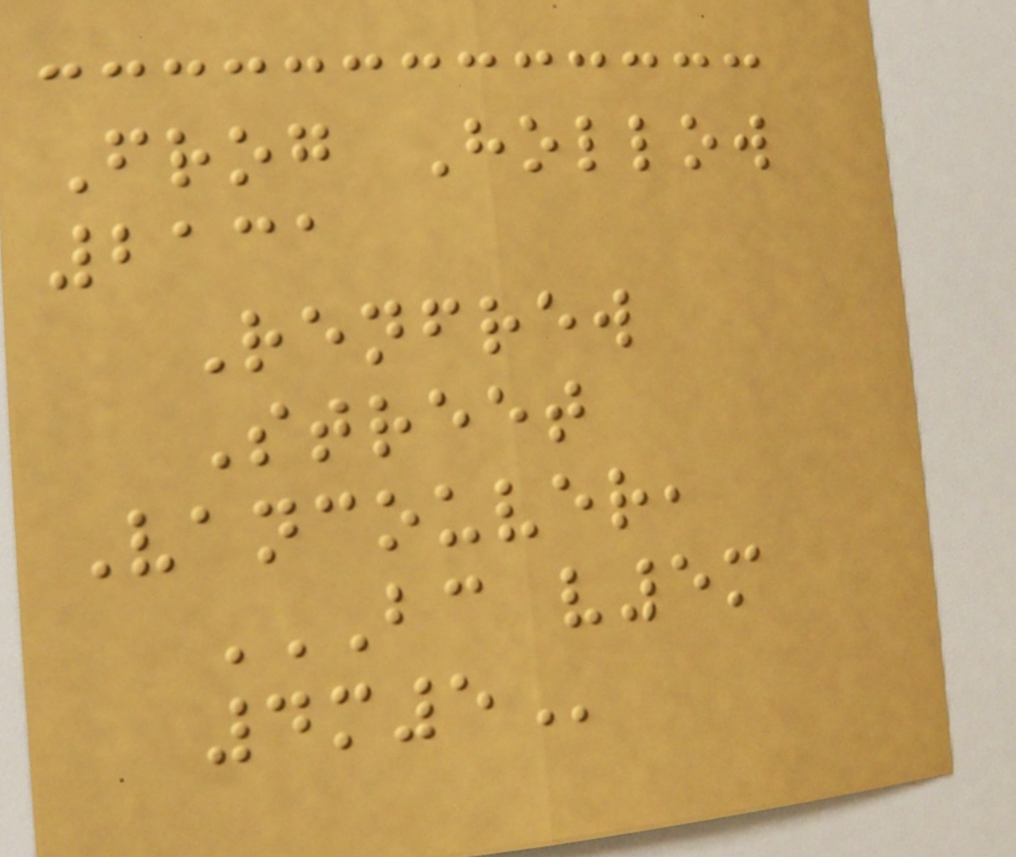Frog Hollow
2131
Renfrew
Street
Vancouver,
BC V5M
4M5
